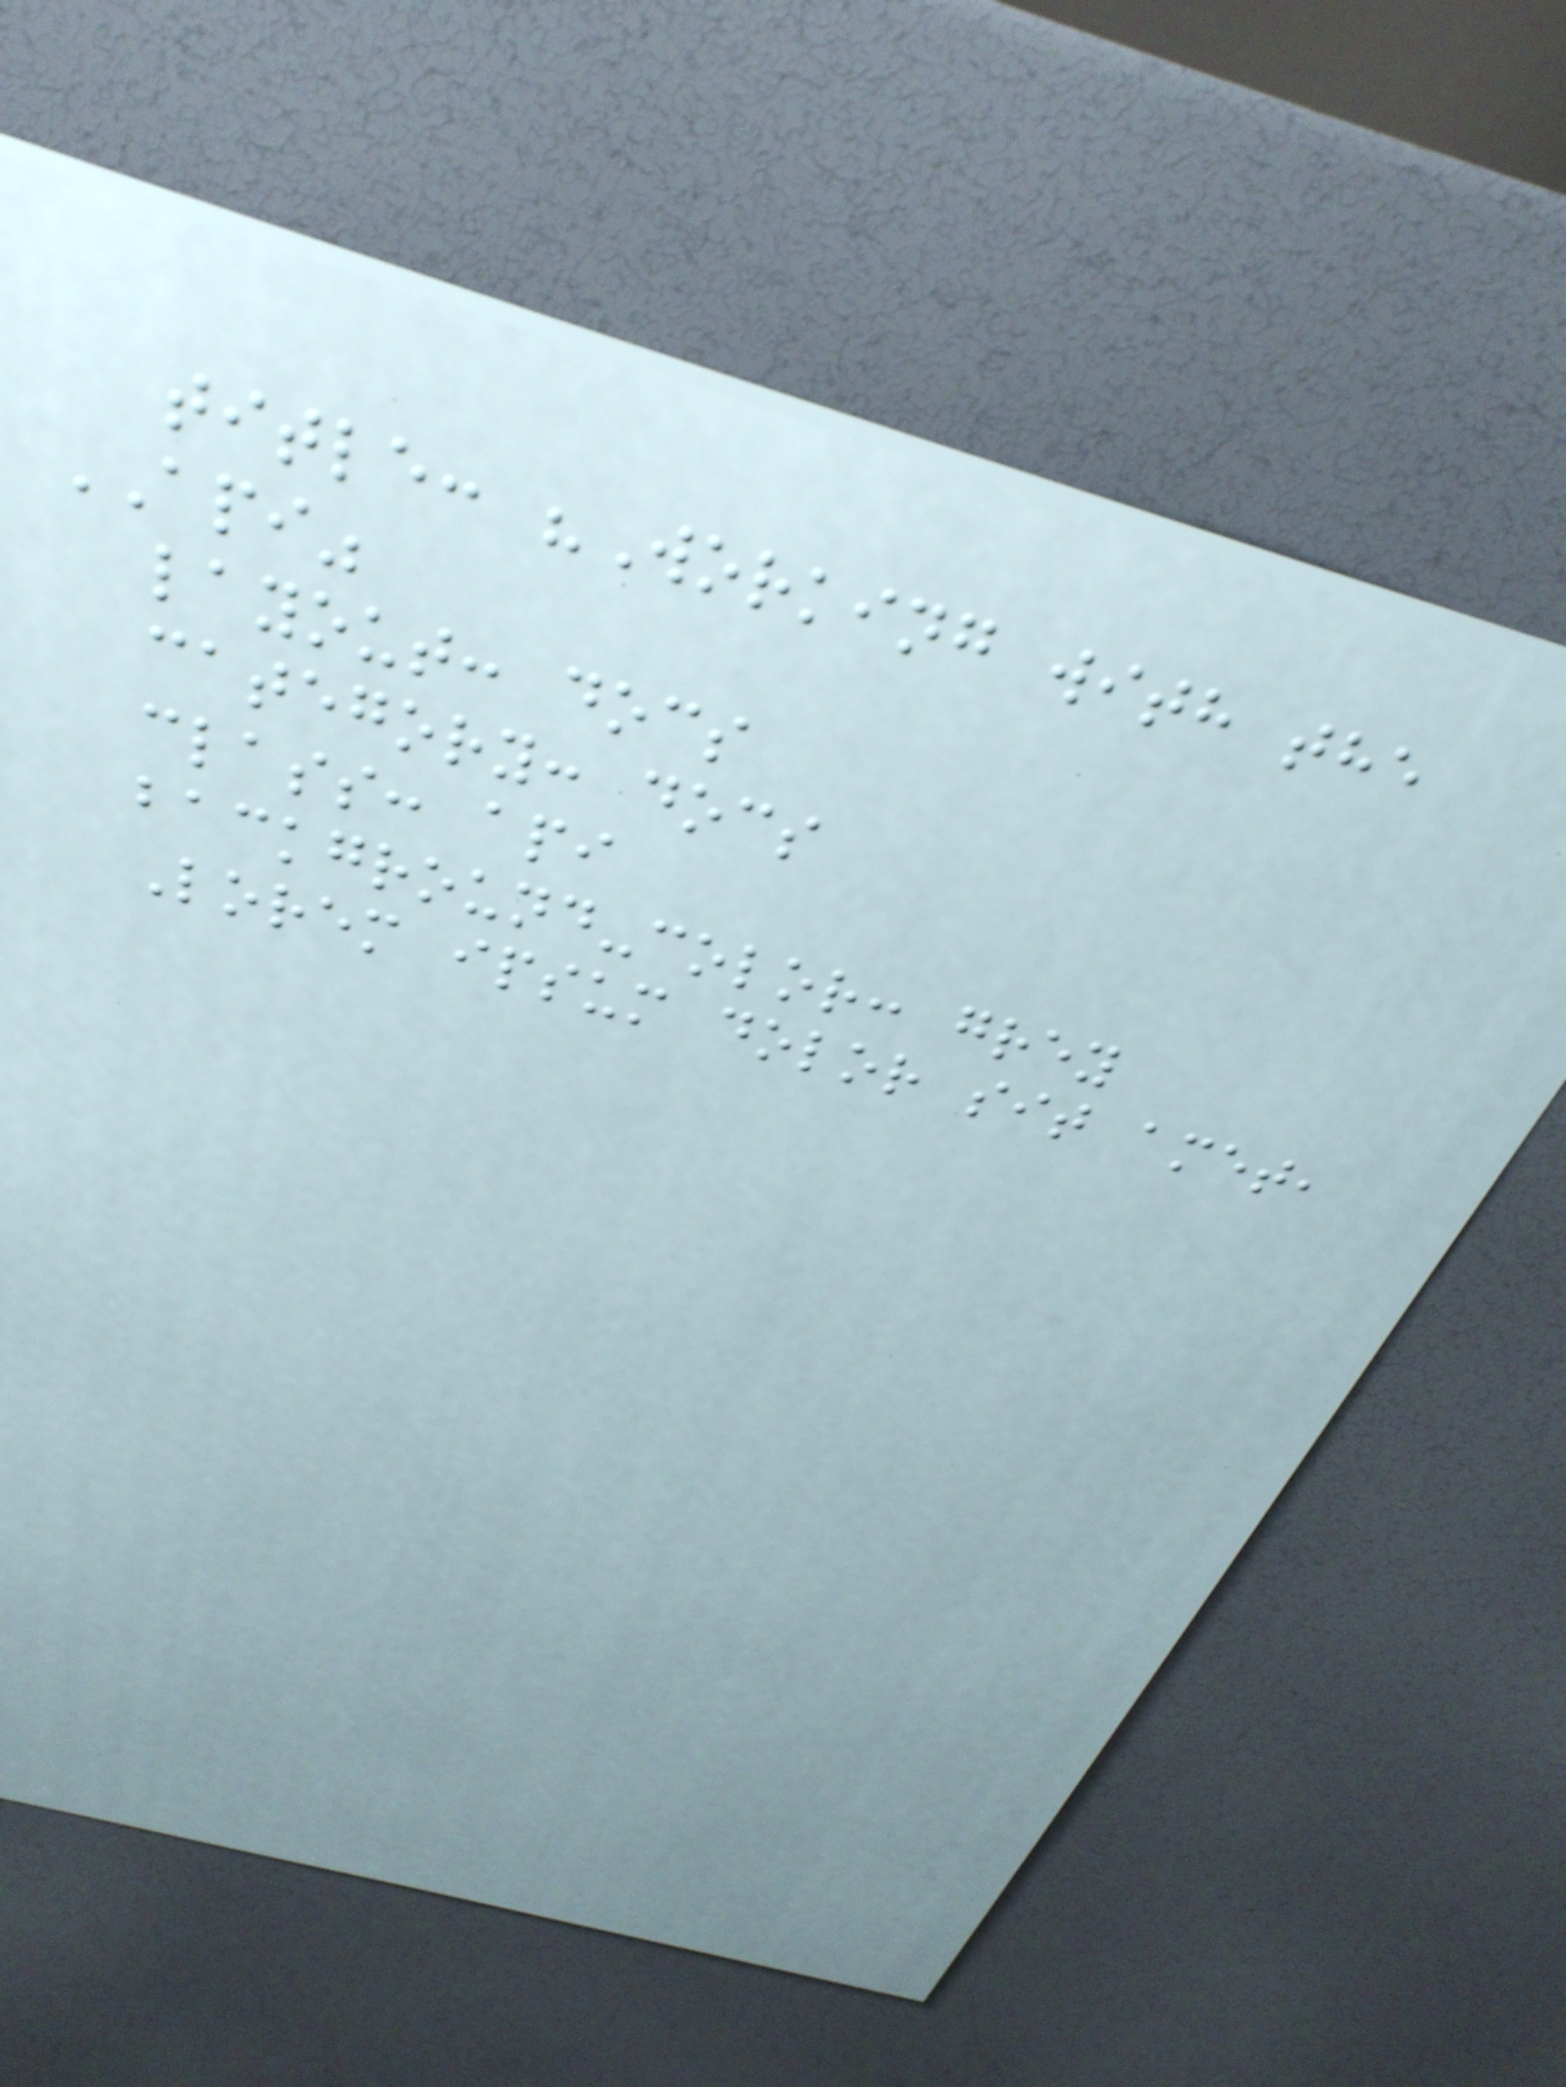title: "Working with the
API"
layout: docs
category: docs
class: api
background-color: grey
Lorem ipsum dolor sit amet,
